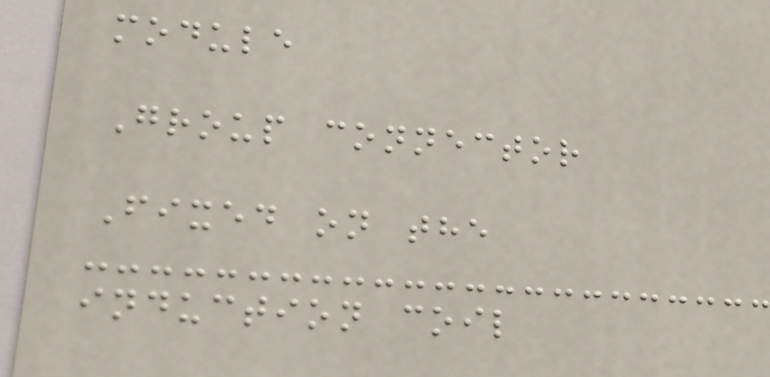module
Group connector
Fixed on the
induction coil
